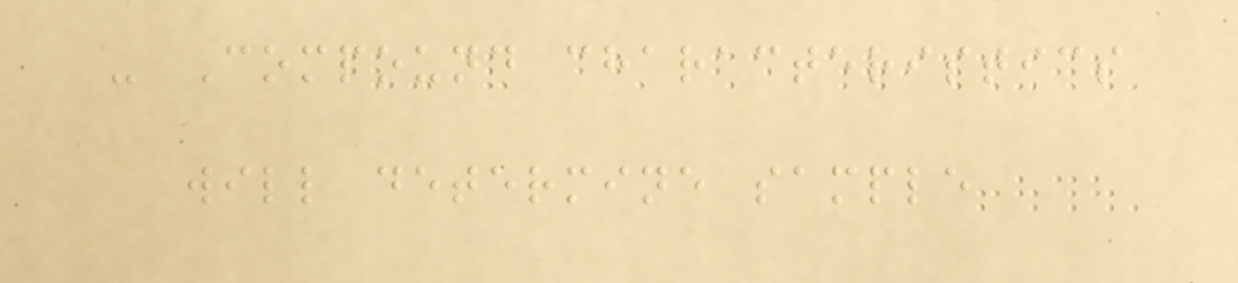- Compound characteristics
will determine sample
